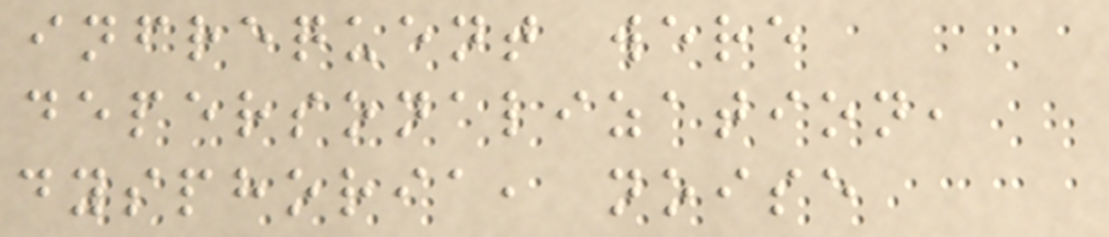infrequent were
depersonalization,
dysphoria, noise
